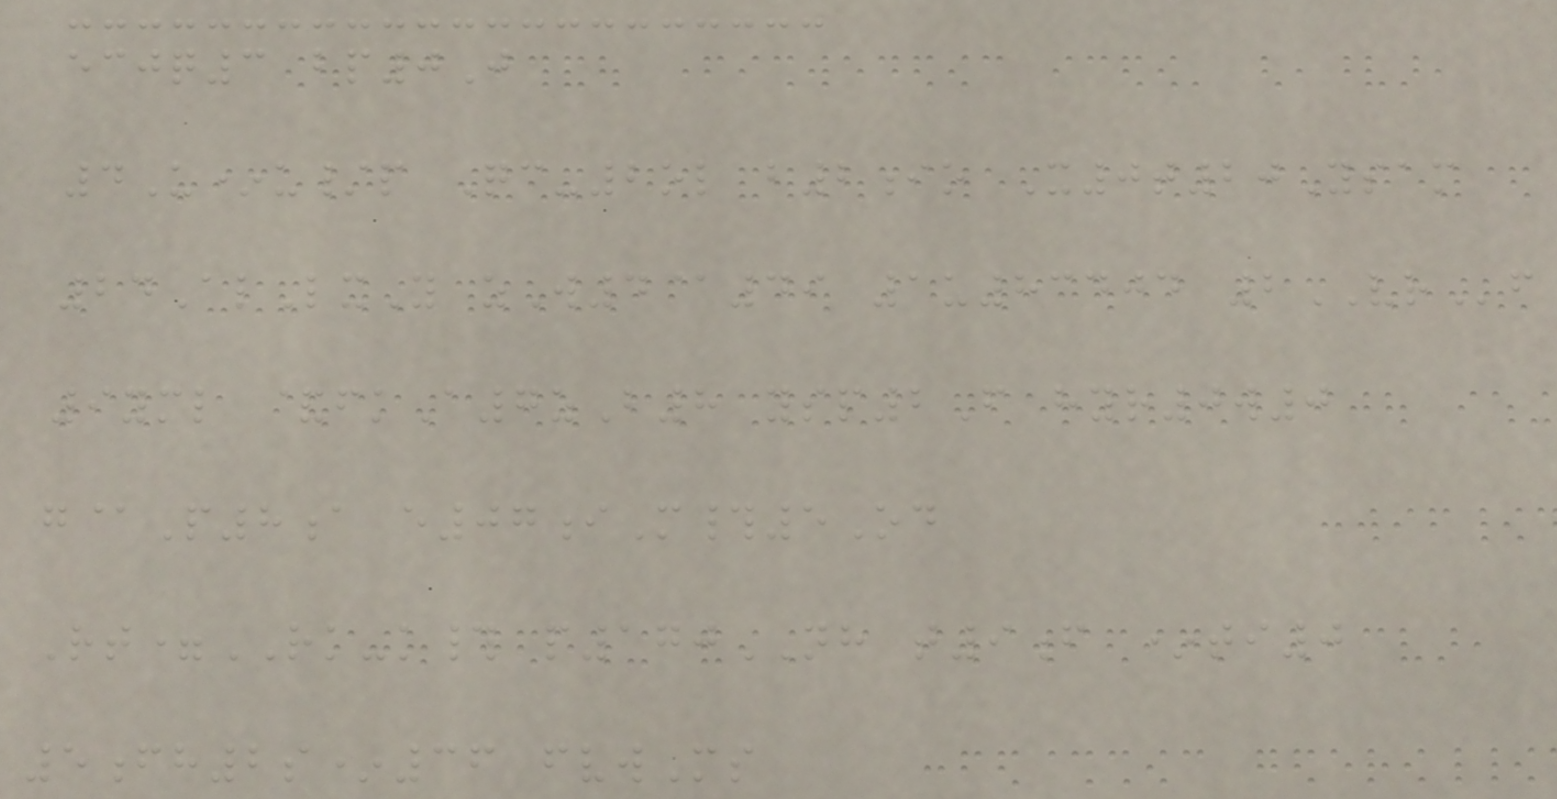ecjq3 bp0J
4U*u/p Qc-2ol b2io X0t20Ysam
24AlLxY zW4@49 1u83404 2VRf
9yml &fkA7zB8 ysp2F hyr0w0
g@P8a e07iM#5Od
Rt=RK-k# p170NH t9f *ti0
5fh2s*36 fvwMs
